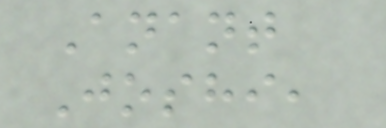Anant
Joshi,
